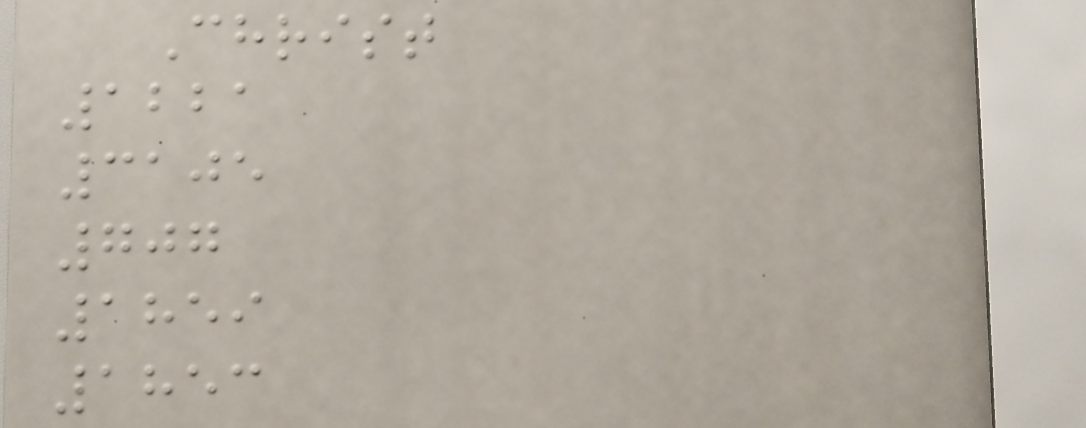Christ
1221
3105
707
1859
1853
